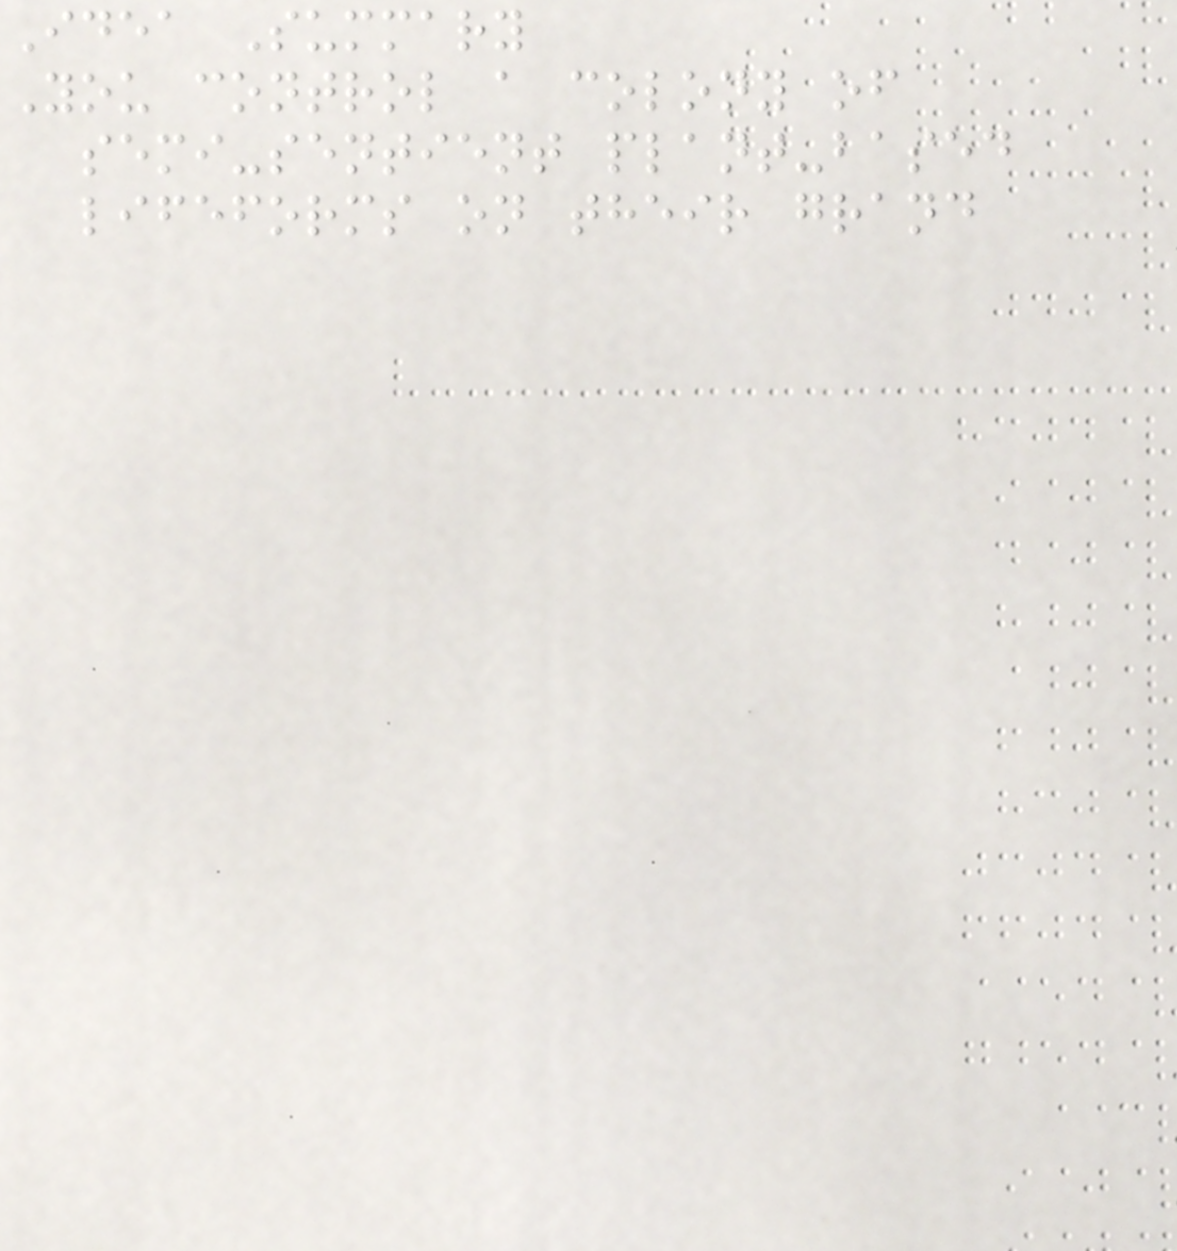Idea Summary
You control a colony of
semi-sentient plant-based
lifeforms on their grand
